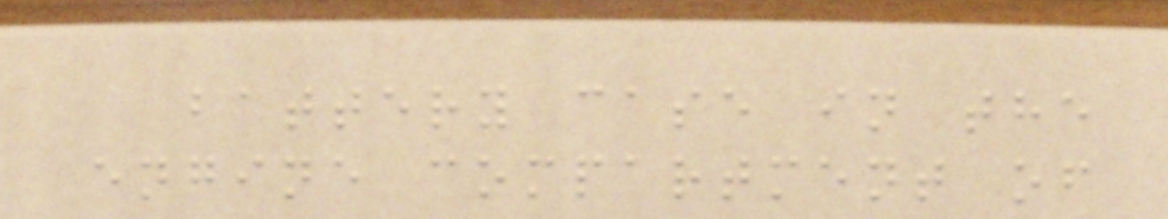battery case in the
engine compartment of
